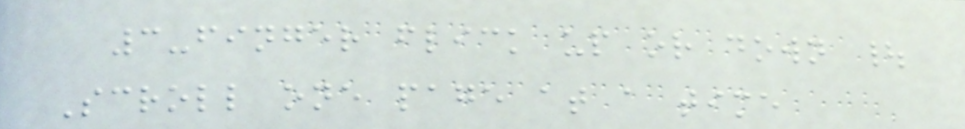3-finger flick up or down |
Scroll one page at a time
